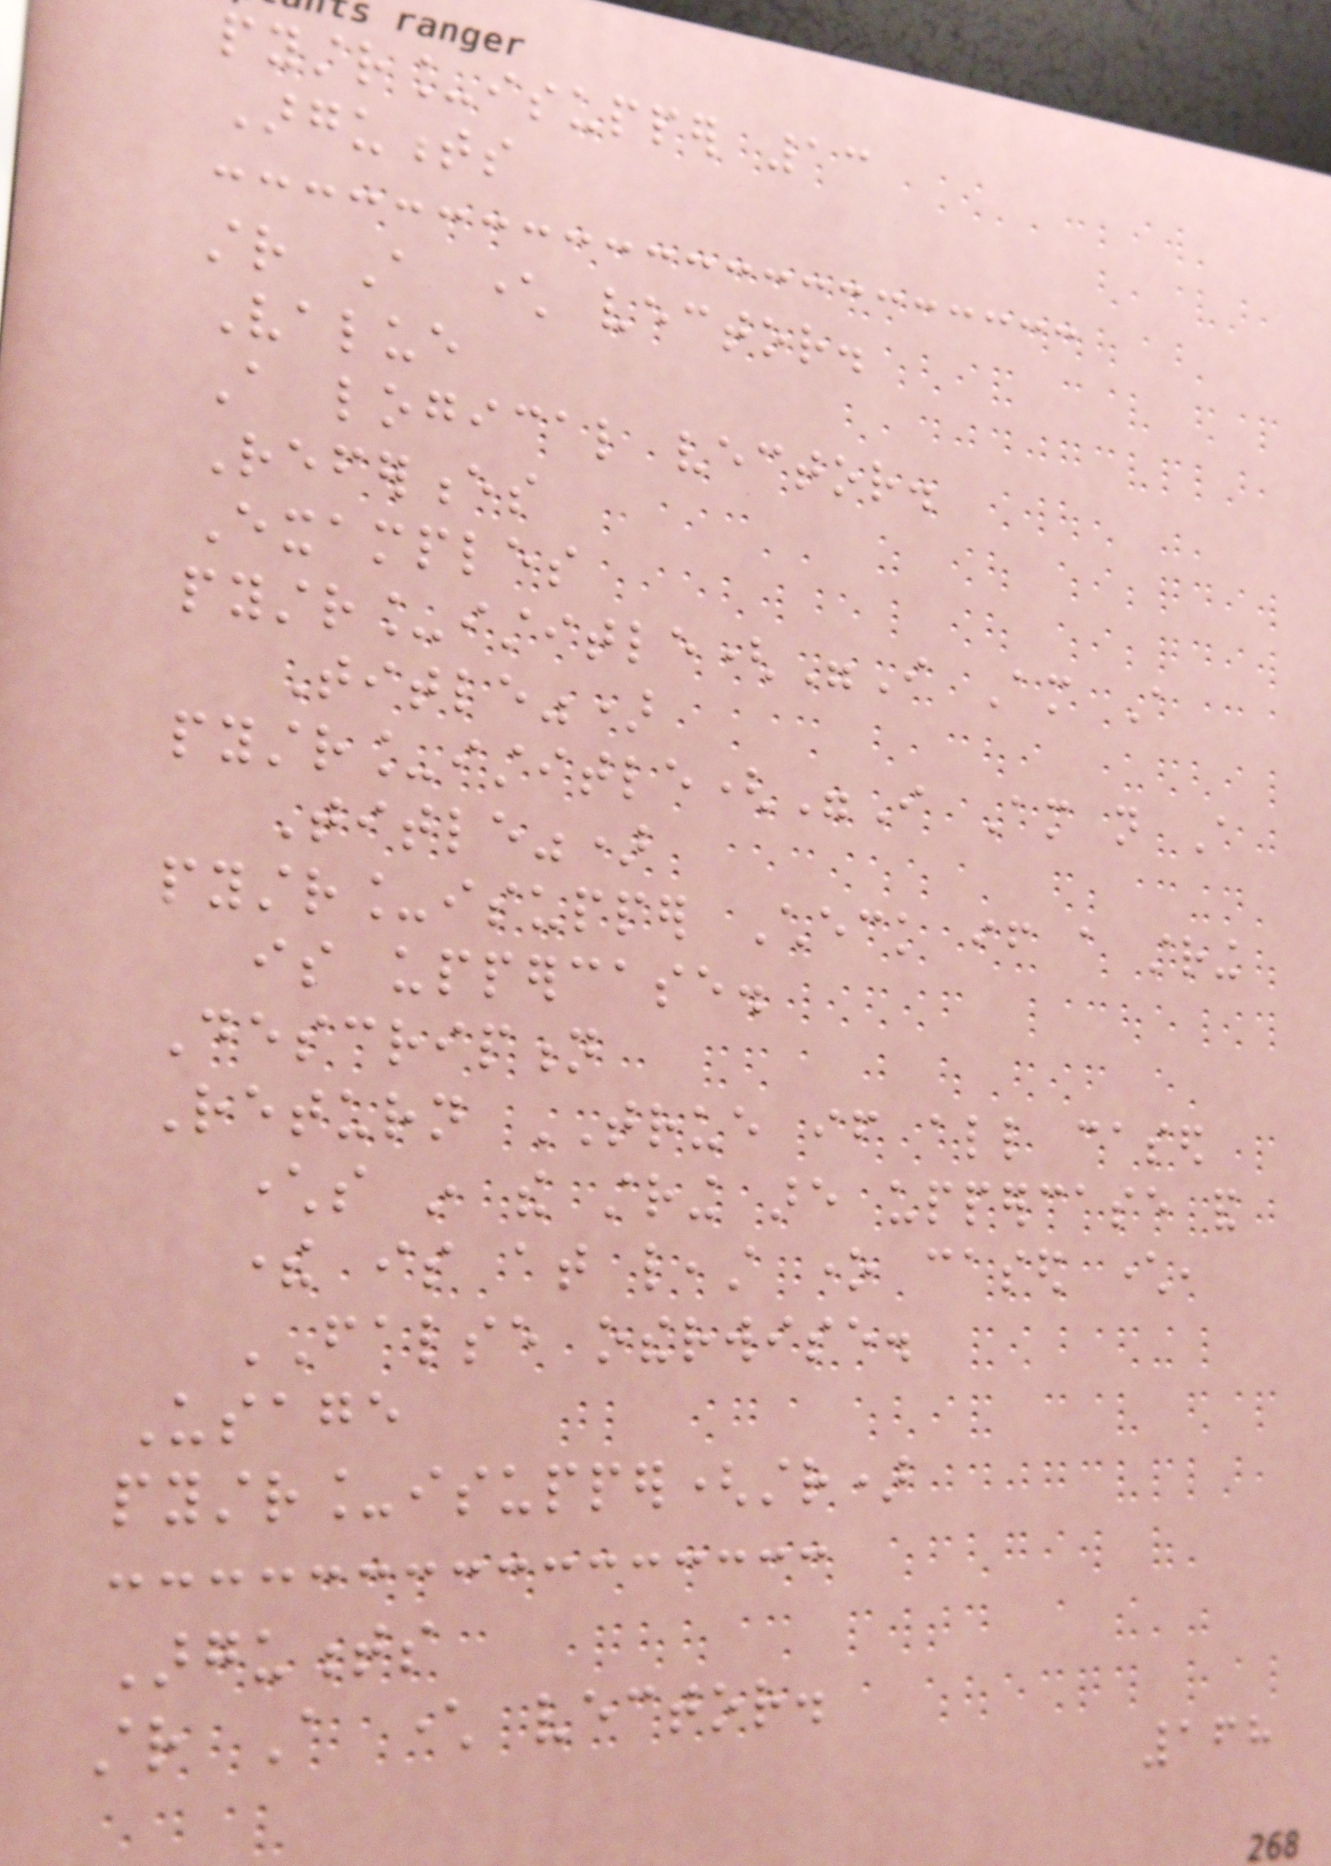pystr_isupper 13
Arguments
str A character vector.
Value
A logical vector.
References
Examples
pystr_istitle("I Am A
Title")
pystr_istitle("I Am not A
Title")
pystr_isupper Check if a string
is uppercase.
Description
Return TRUE if all cased
characters in the string are uppercase and
there is at least one cased character,
FALSE otherwise.
Usage
pystr_isupper(str)
Arguments
str A character vector.
168
